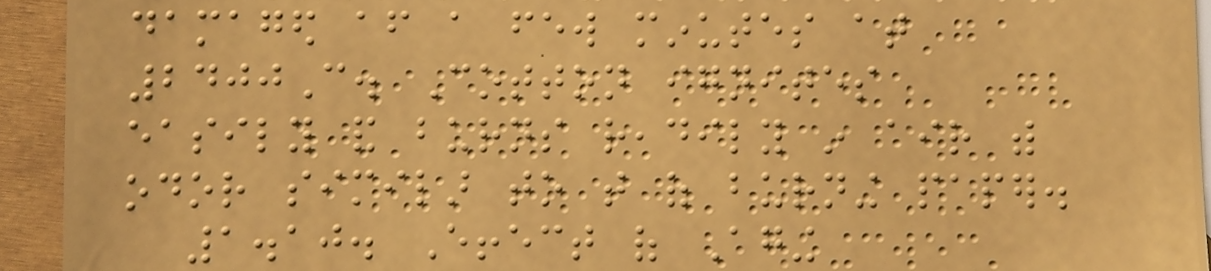damaged after a few minutes at
2400C. Cotton ignites
easily and burns readily in air with
odor similar to that of burning paper.
1.10. Effect of Aging
